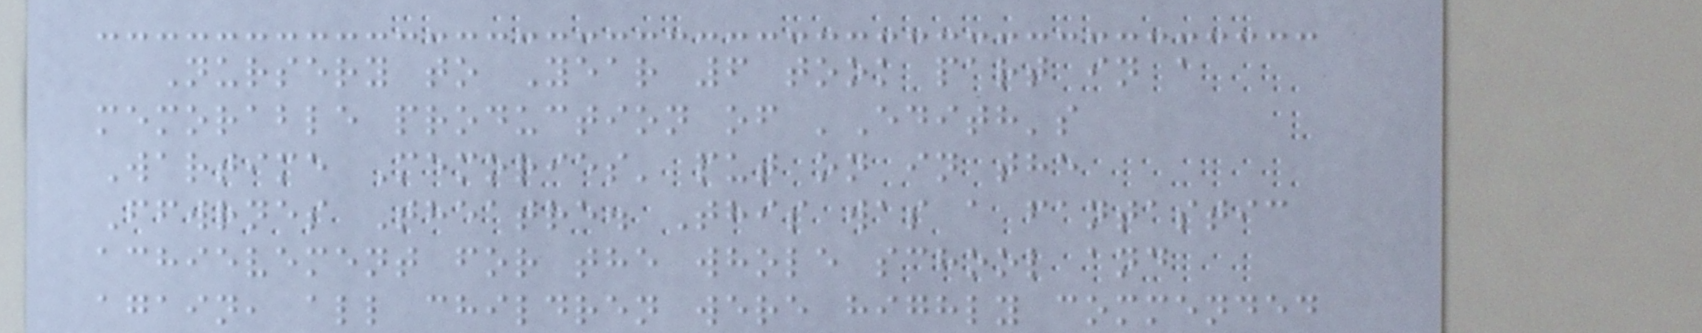Nursery to Year 6 took part in a
memorable production of 'Edith's
Wartime Memories' put on in the
Ffwrnes Theatre. This was a fantastic
achievement for the whole school and
again, all children were highly commended
